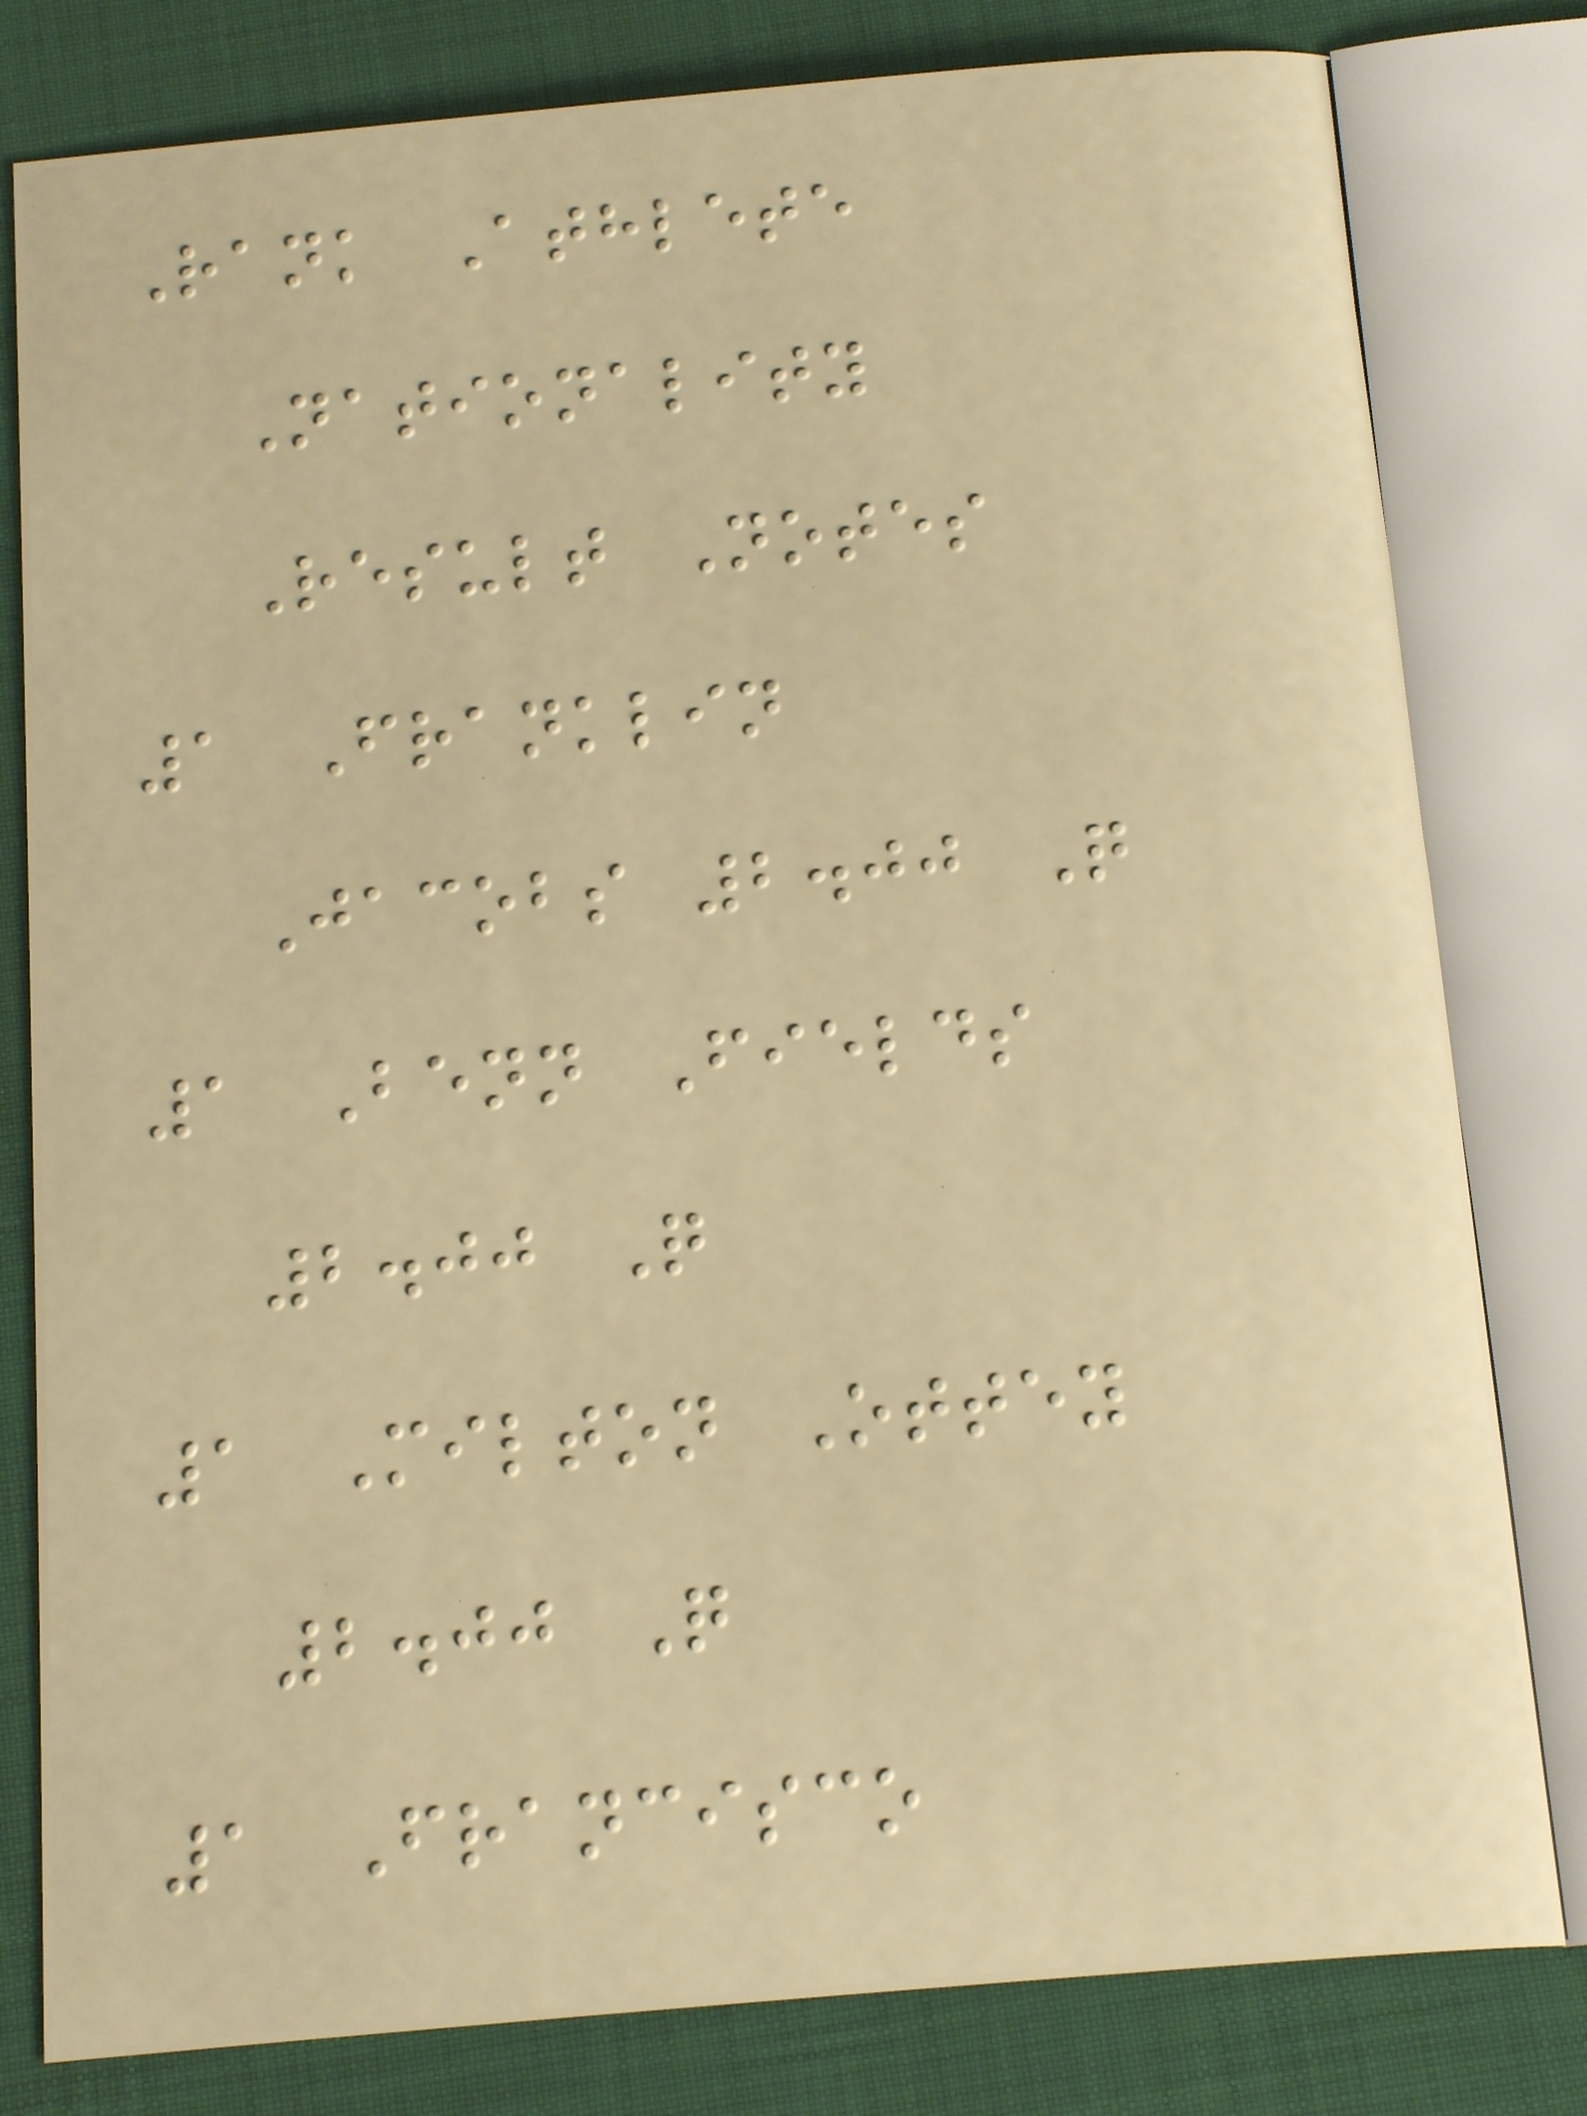Rank Athlete
Nationality
Result Notes
1 Franklin
Jacobs 2.00 Q
1 Benn Fields
2.00 Q
1 Milton Ottey
2.00 Q
1 Francisco
